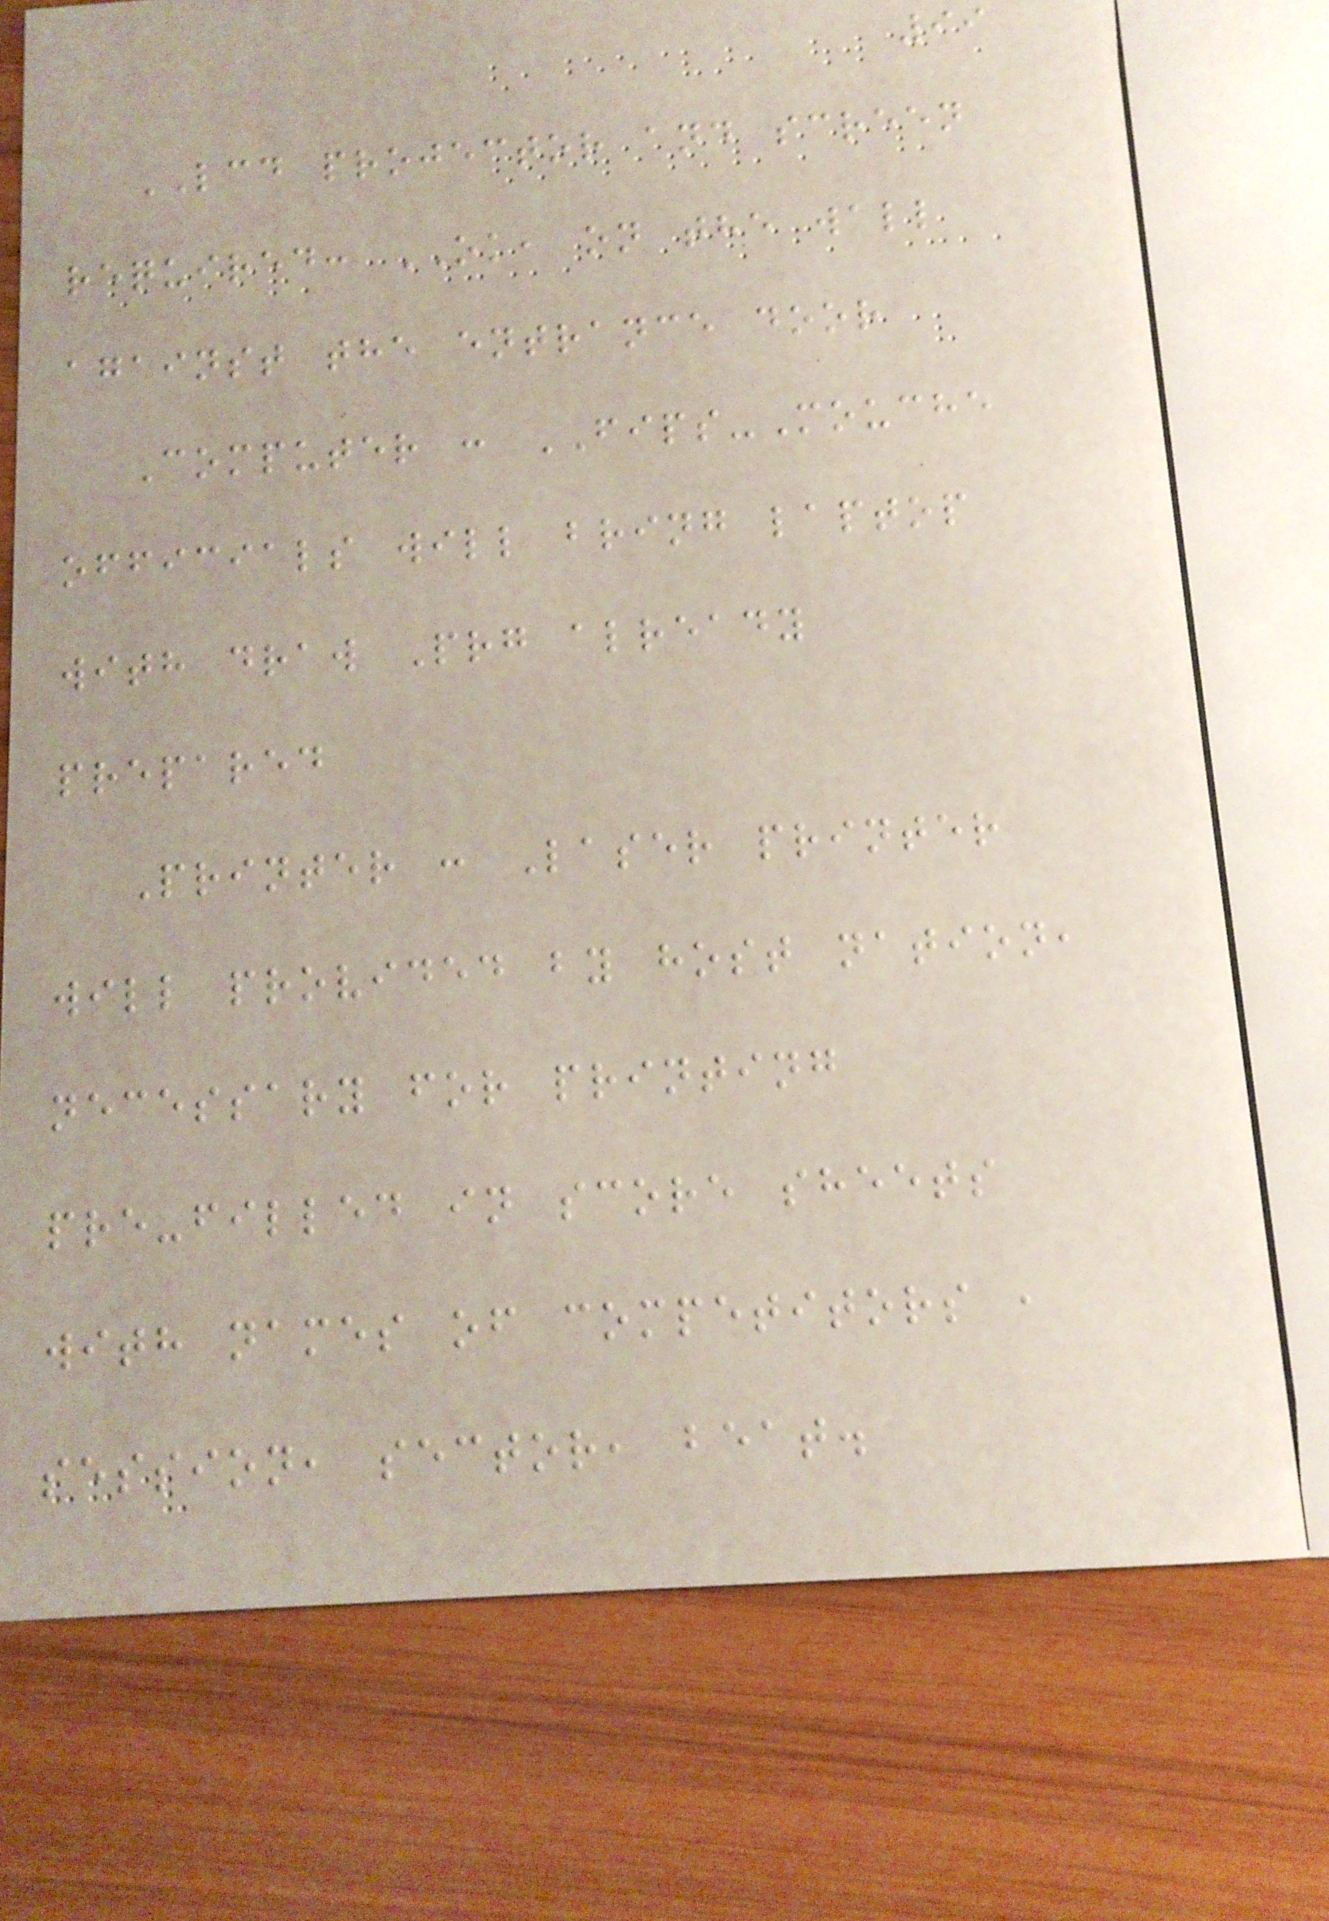99
LCD projector and screen
required: OK, on the wall
against the entrance door
Computer : FIPS-Mouche
officials will bring laptop
with draw Prg already
prepared
Printer : Laser printer
will provided by host nation,
necessary for printing
pre-filled in score sheets
with names of competitors ,
session, sector, beat.
